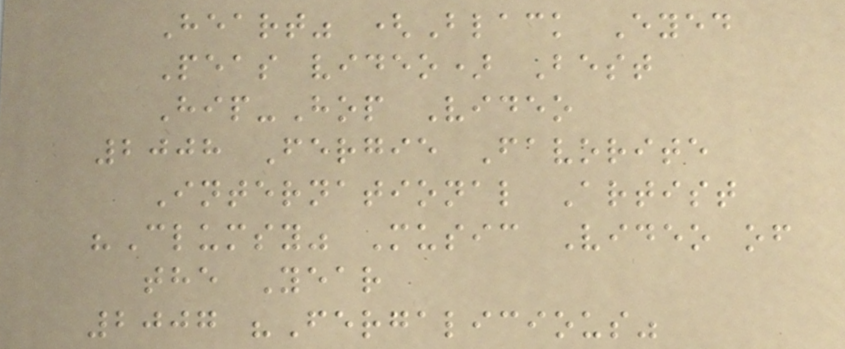Heart" (Black Eyed
Peas video) Best
Hip-Hop Video
2008 Fergie Favorite
International Artist
"Clumsy" Music Video of
the Year
2007 "Fergalicious"
